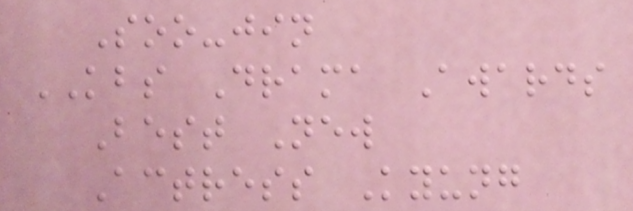Soo-jin
KBS Drama Awards
Best New
Actress Kyung
